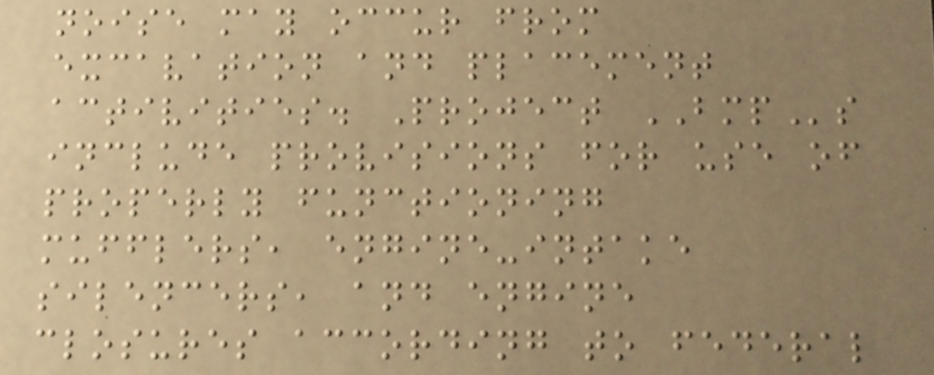noise may occur from
excavation and placement
activities. Project BMPs
include provisions for use of
properly functioning
mufflers, engine-intake
silencers, and engine
closures according to federal
